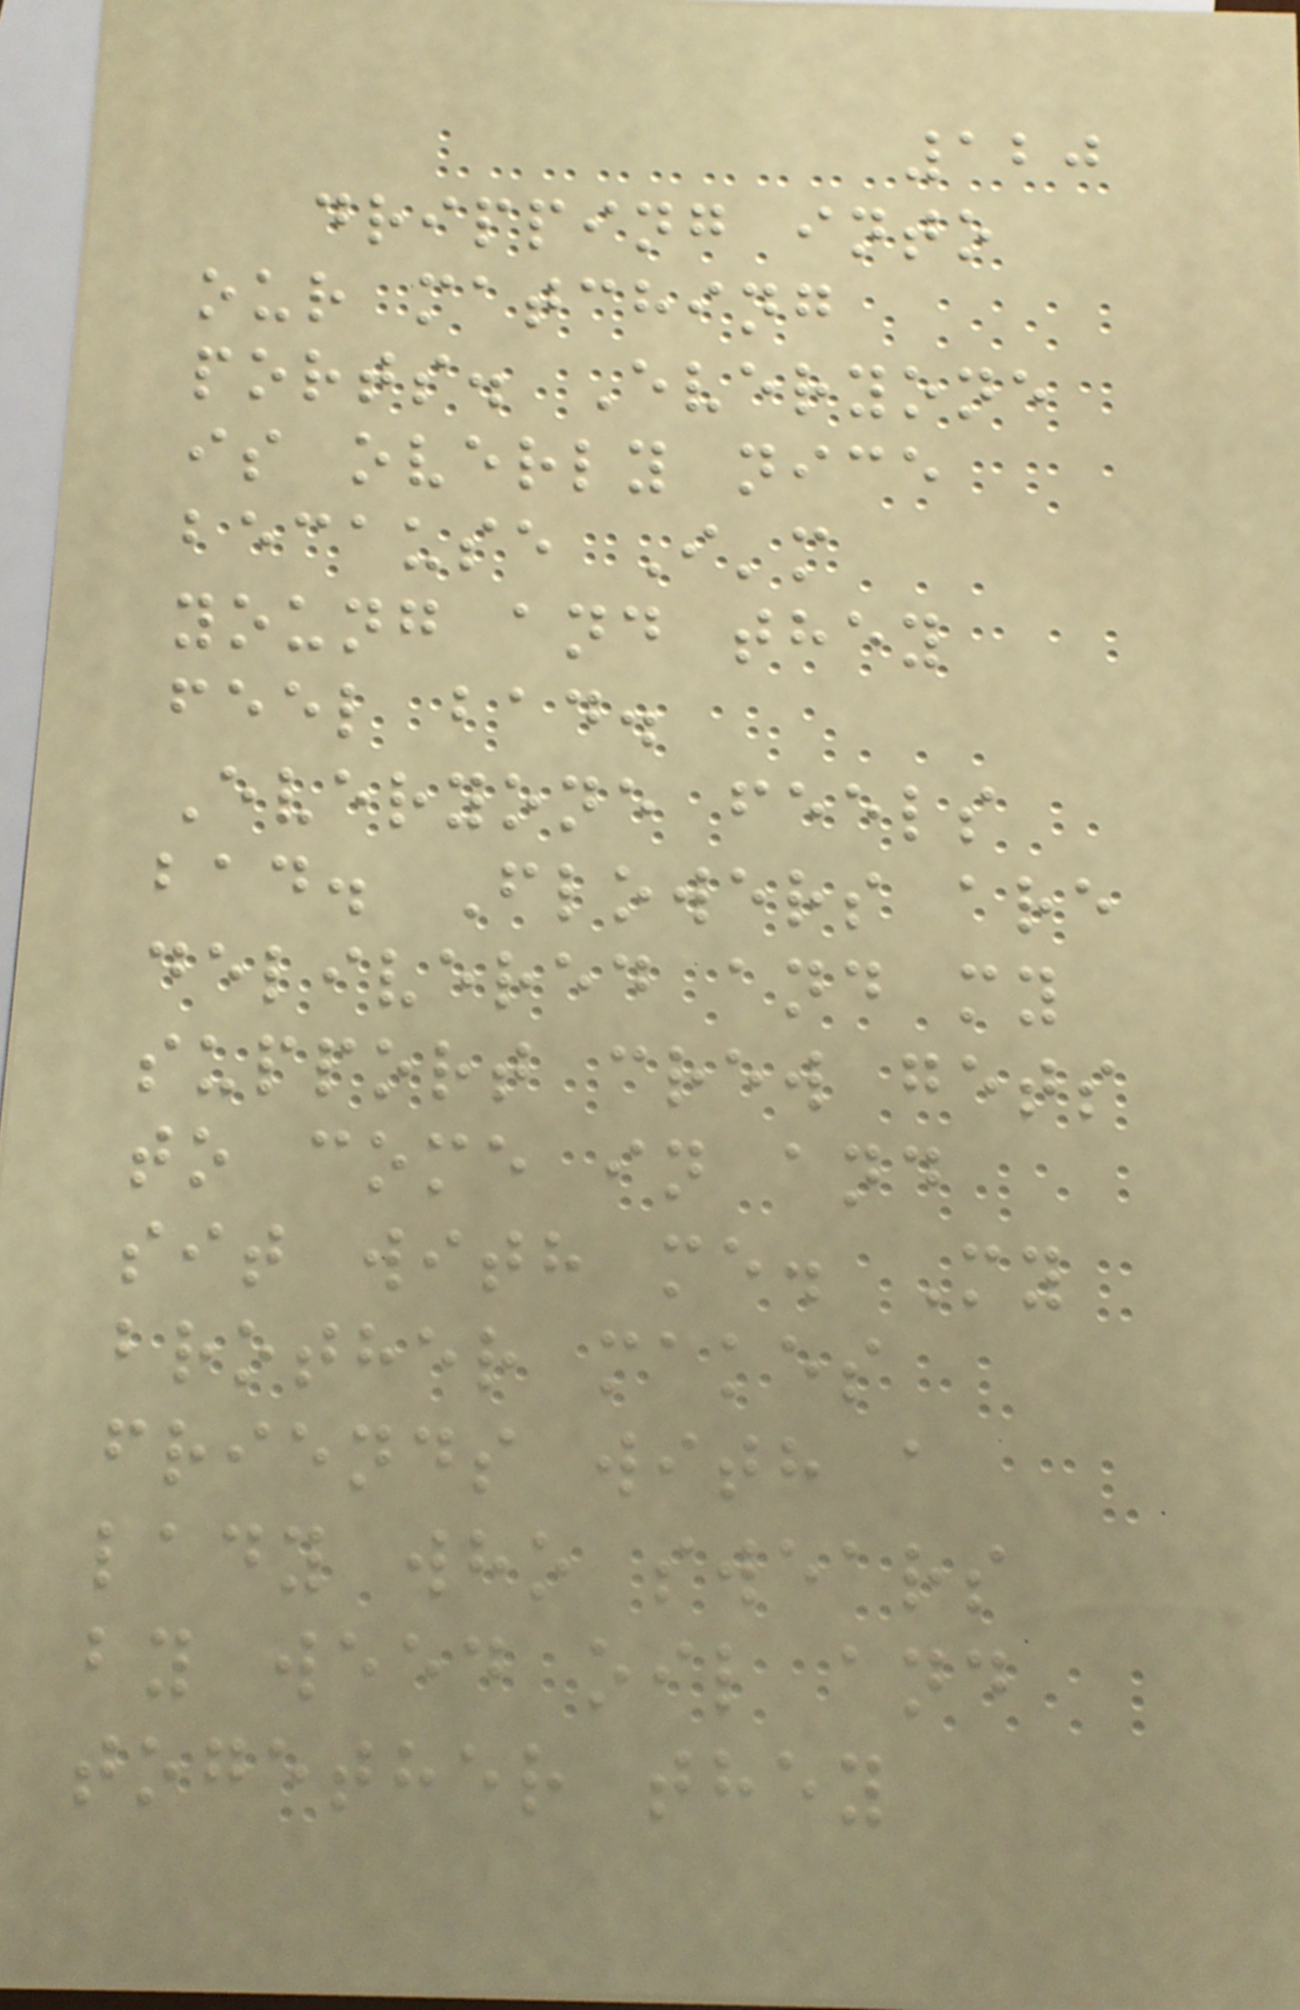120
dripping into
our matching
ports. Everyone
is overly nice
because I'm
young and they
feel bad.
Everyone feels
bad. Flowers are
delivered and my
support crew gets
to come in and
sit with me. My
brother makes
friends with a
lady who swears
by weed oil and
together they
